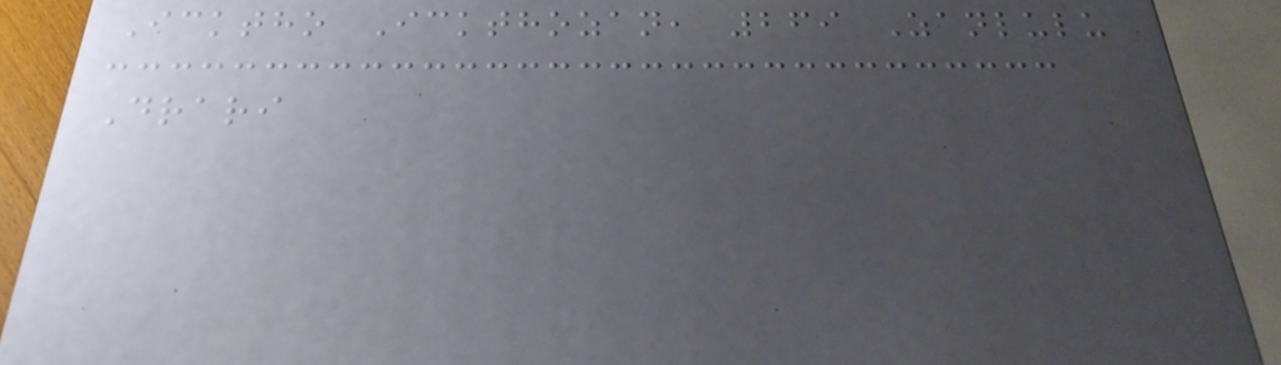Icktho Ickthozan, 269 Zanlulu
Drari
